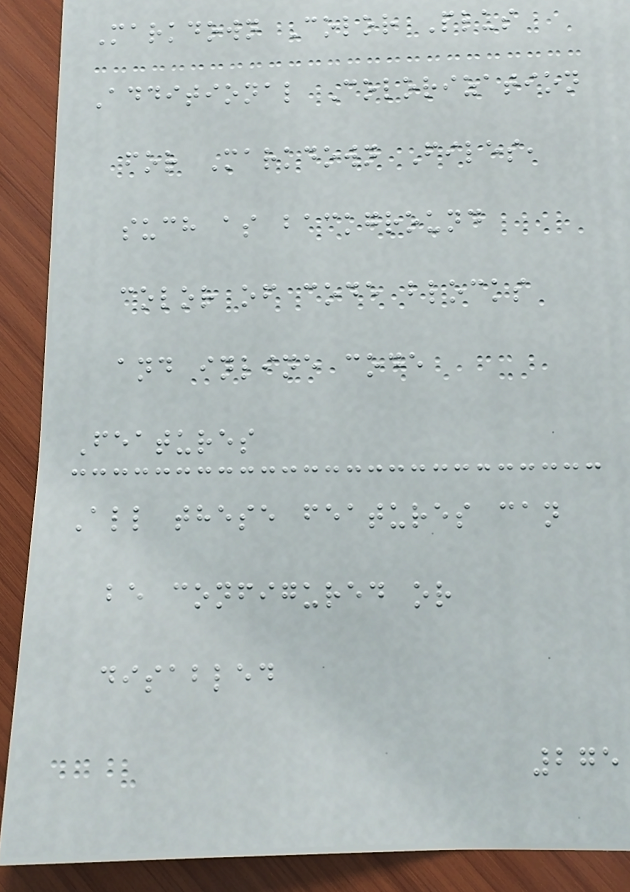Markdown Color Plus
Additional Colorization
for Markdown Files,
such as background
color of code blocks
and inline code
Features
All these features can
be configured or
disabled
275
